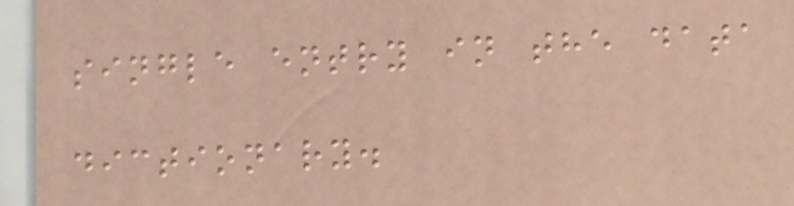single entry in the data
dictionary.
